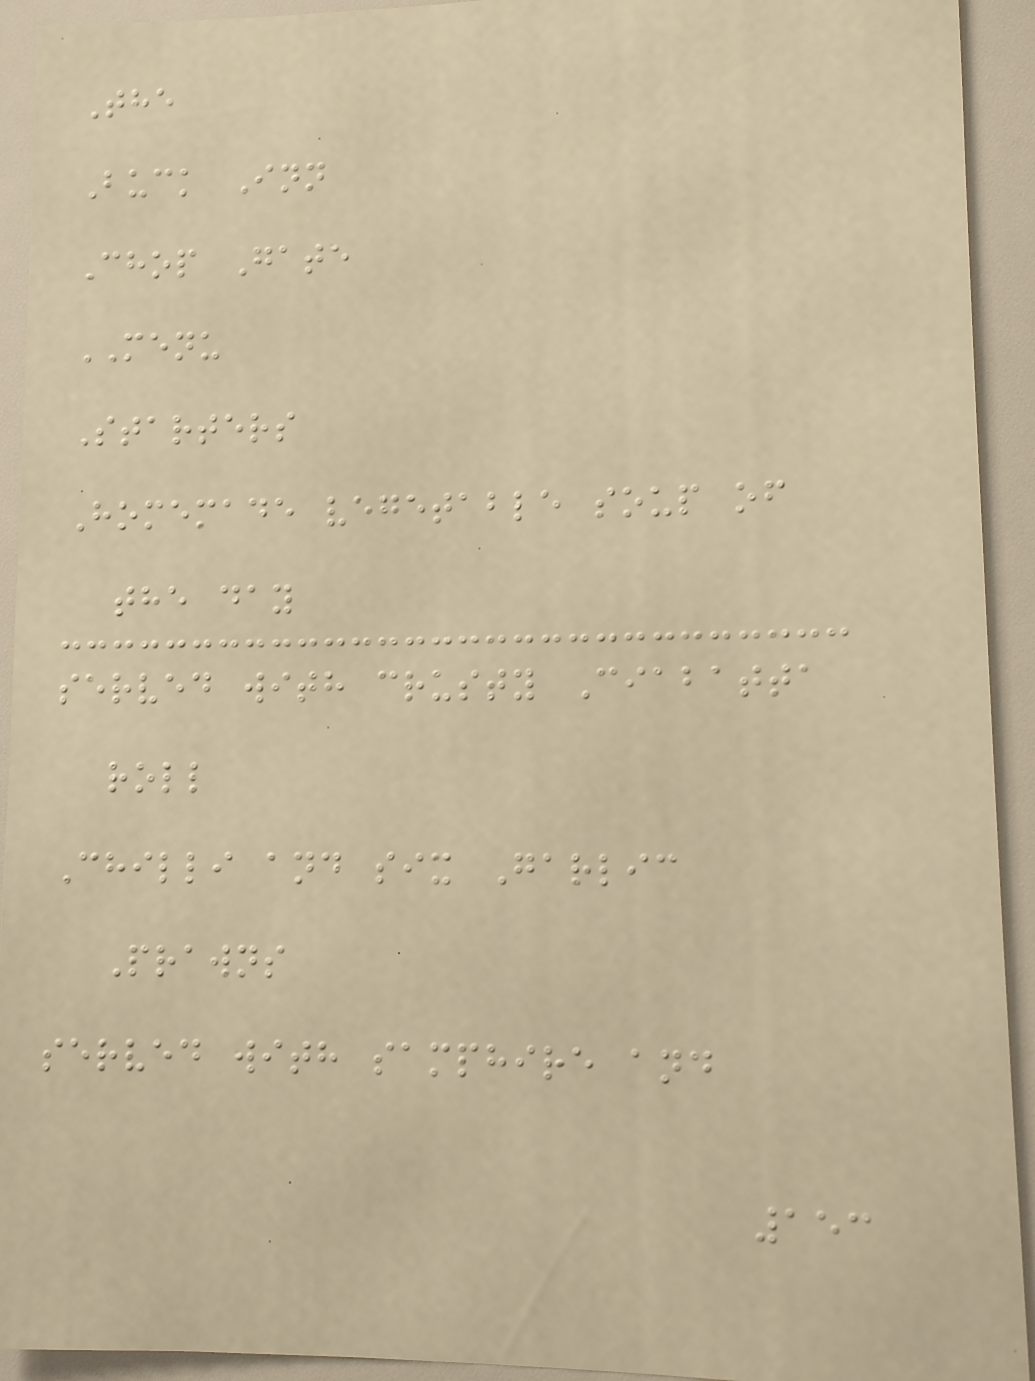The
Buck Inn
Chop Gate
MENU
Starters
Homemade vegetable soup of
the day
served with crusty Ciabatta
roll
Chilli and six Garlic
Prawns
served with samphire and
153
